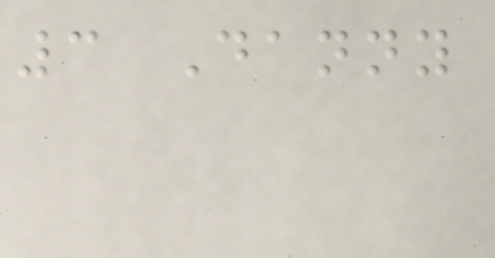3 Danny
